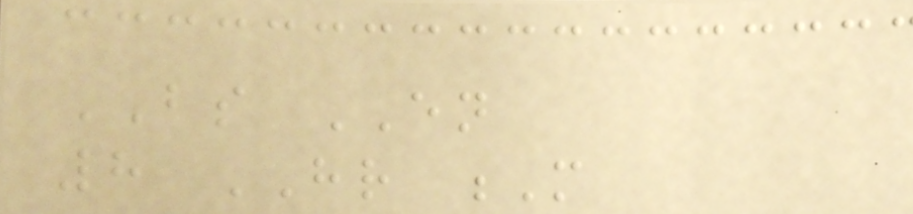BS EN
8 HR M
